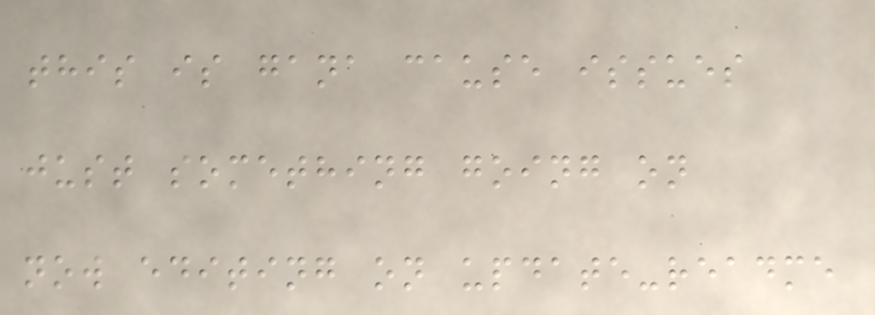this is gana cause issues
just something going on
now editing on update-readme
